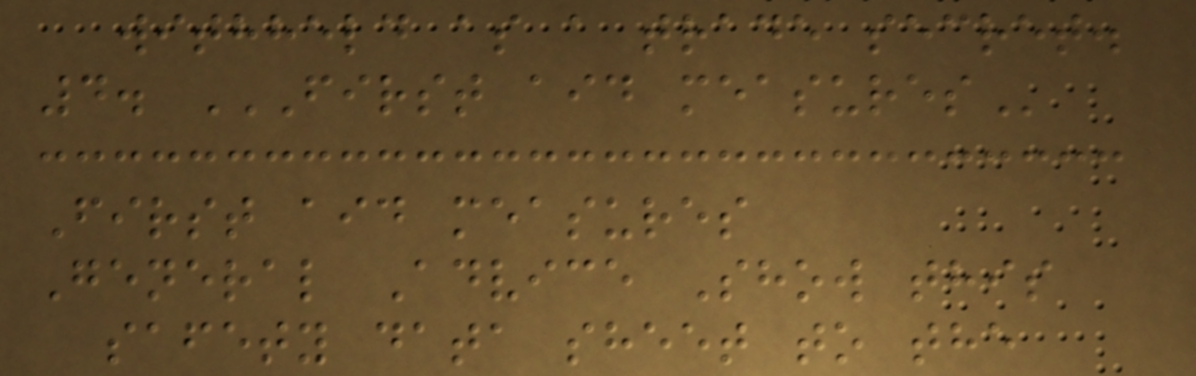withheld as a trade secret.
4. FIRST AID MEASURES
First aid measures
General Advice Show this
safety data sheet to the
